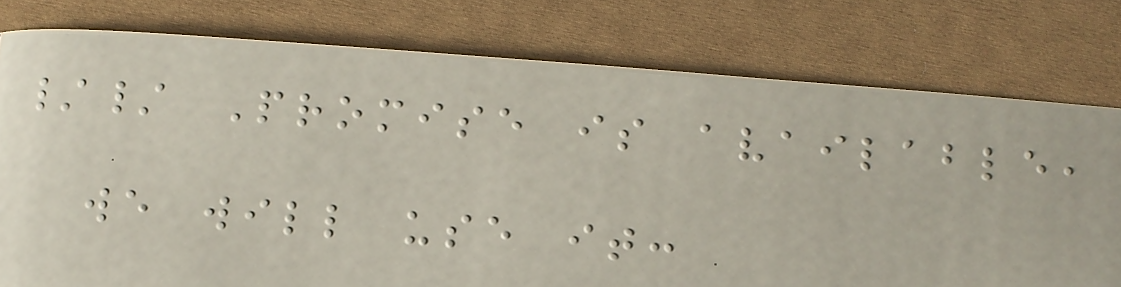// Promise is available,
we will use it:
